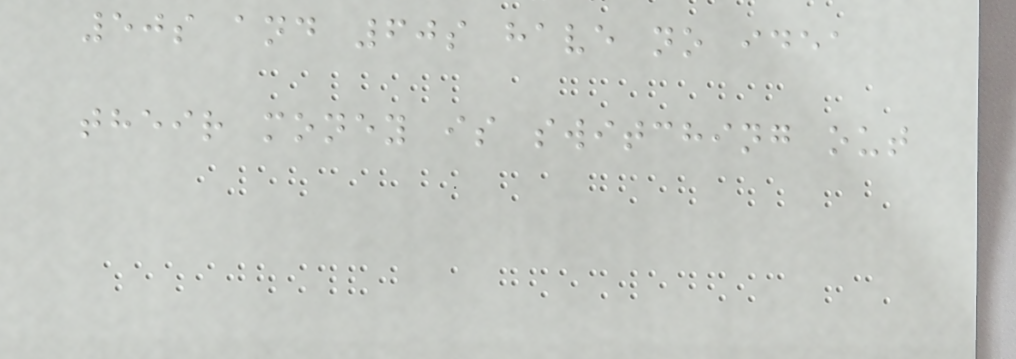50s and 60s have no idea
their money is switching out
